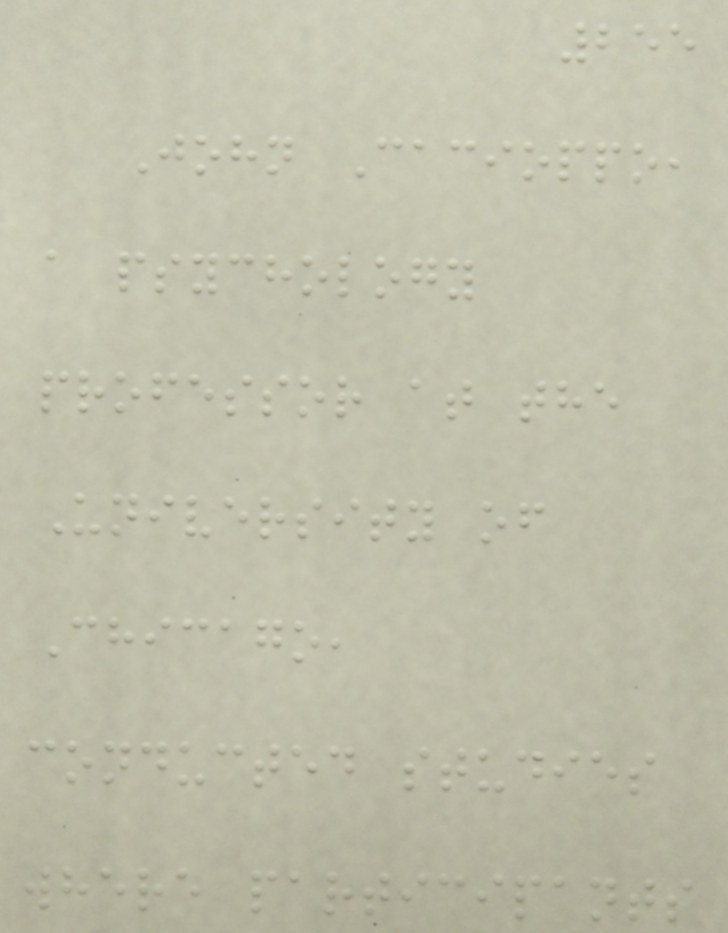255
John Cacioppo,
a psychology
professor at the
University of
Chicago,
conducted studies
where participants
